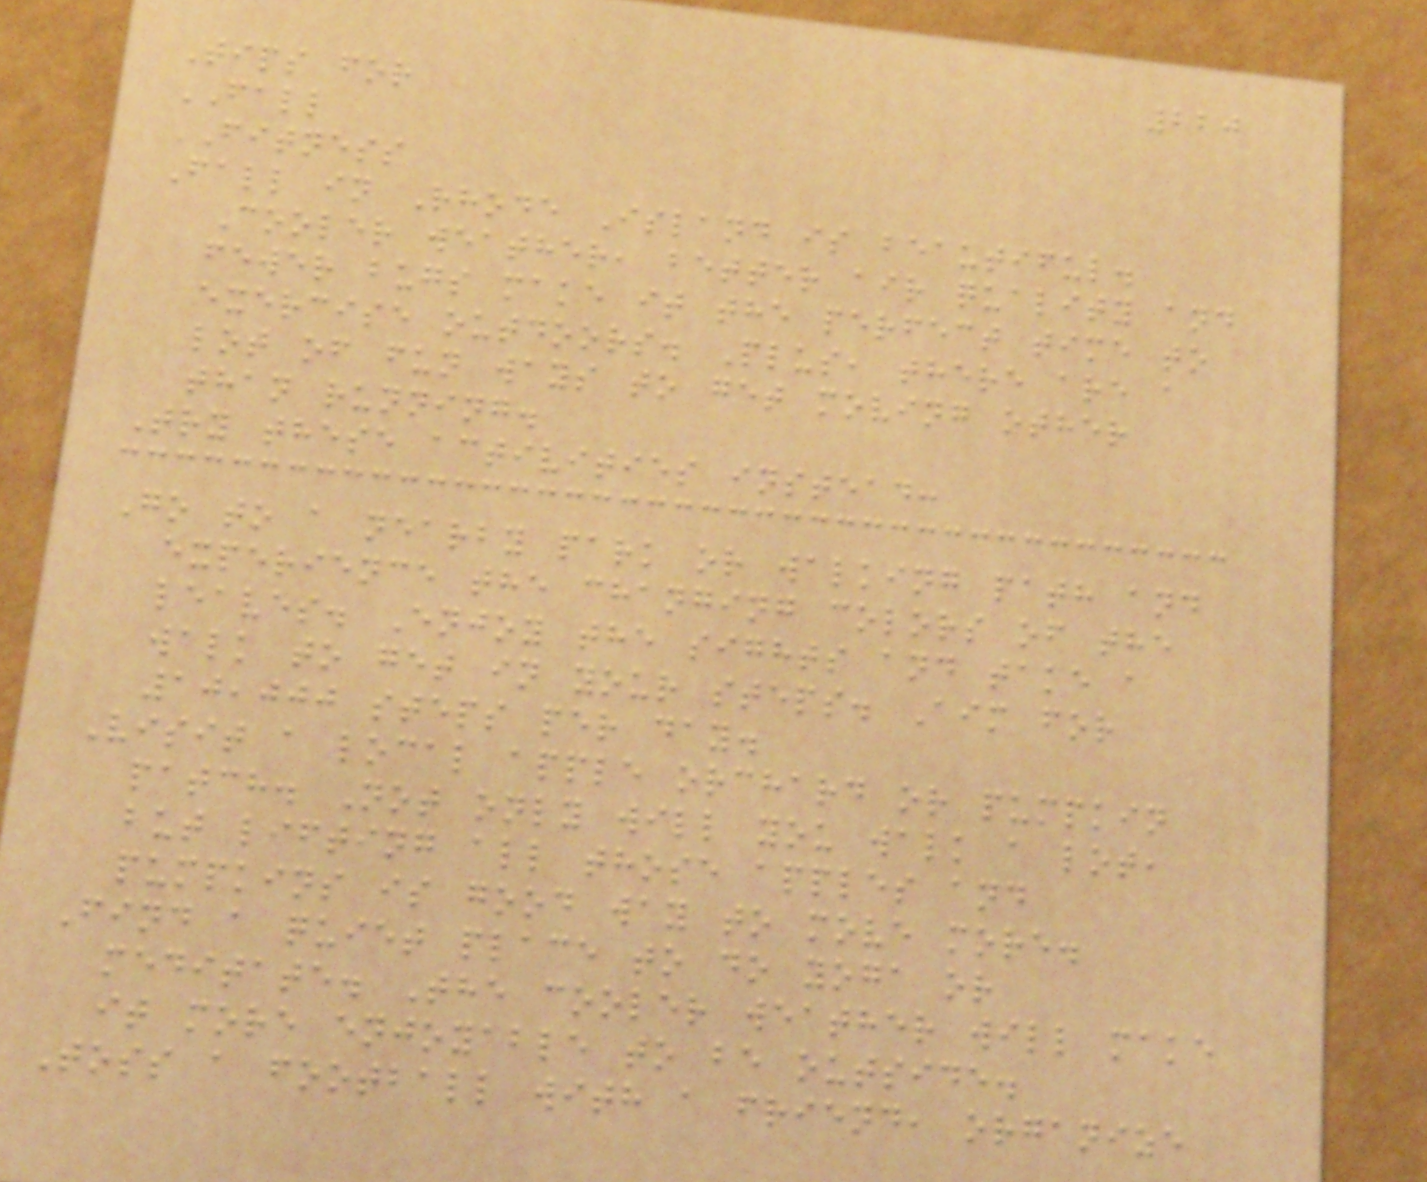220
Tips for
FALL
FITNESS
Fall in Rhode Island is beautiful.
Cooler weather, better air quality and
fewer bugs make it the perfect time to
exercise outdoors. Plus, there are a
lot of fun ways to get moving other
than running.
Try these activities instead:
Go to a nearby park or walking path and
experience the changing colors of the
leaves. Enjoy the sights and take a
walk to get in your steps. Aim for
10,000 steps per day.
Visit a local apple orchard or pumpkin
patch. Not only will you walk a lot,
but lifting all those apples and
pumpkins is good way to move more.
Find a quiet place to do yoga or
meditate. The cooler weather will make
it more enjoyable to be outside.
Toss a football with a friend, organize
